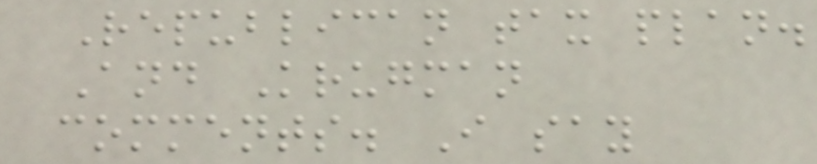Republican tax plan.
And Krugman
comments. I say
